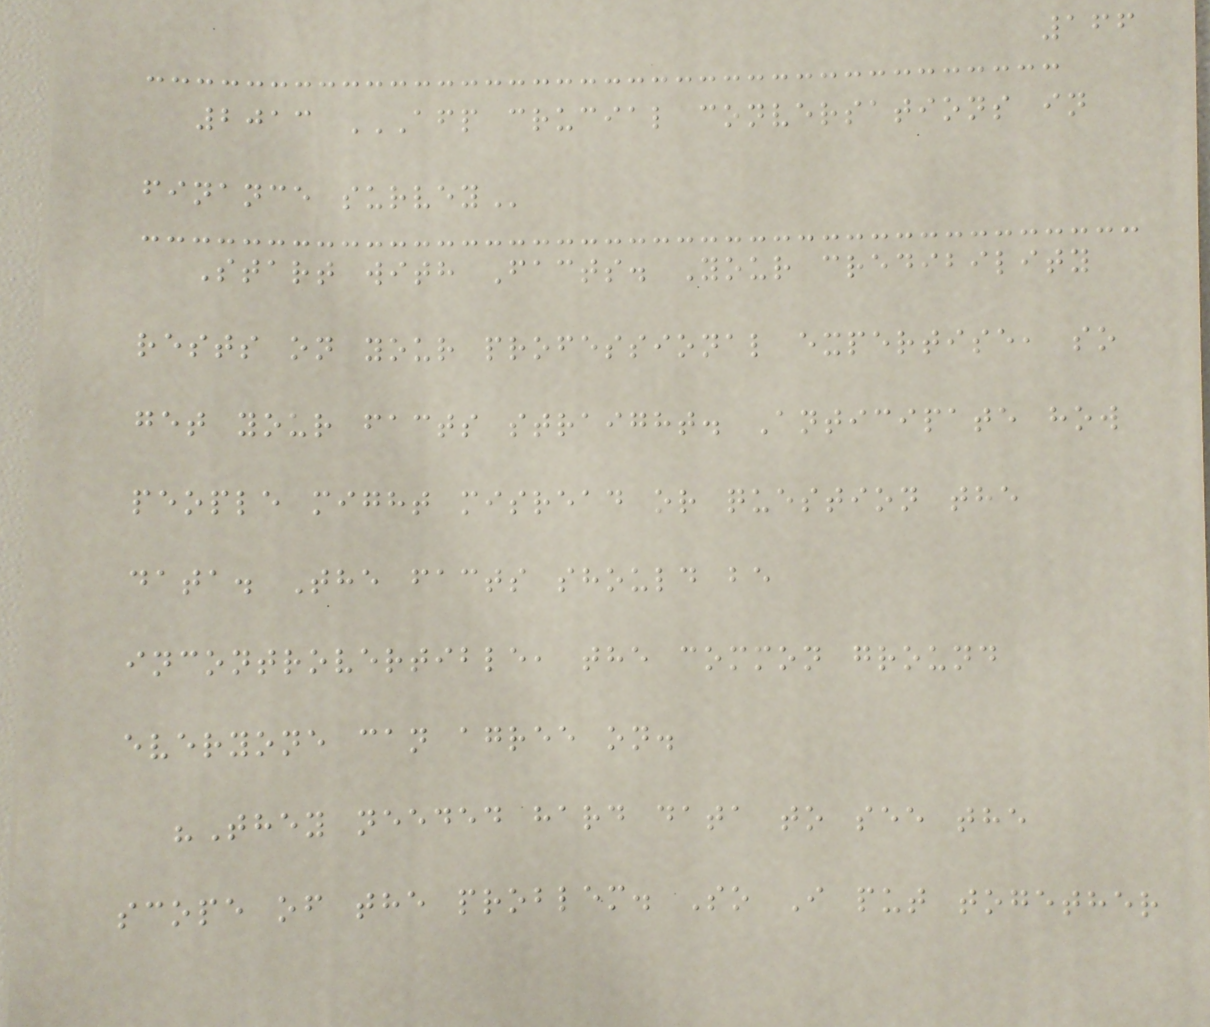166
2013 AFP CRUCIAL CONVERSATIONS IN
FINANCE SURVEY
Start with Facts. Your credibility
rests on your professional expertise, so
get your facts straight. Anticipate how
people might misread or question the
data. The facts should be
incontrovertible, the common ground
everyone can agree on.
"They needed hard data to see the
scope of the problem. So I put together
